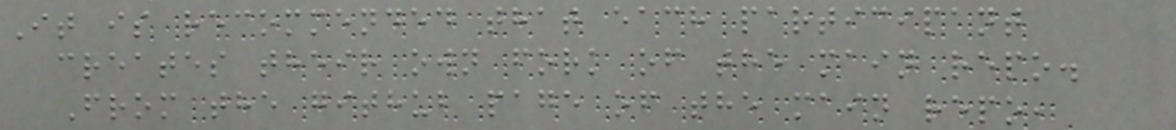It is recommended that each participant
creates their own fork of the main repo.
From the github page of the main repo,
